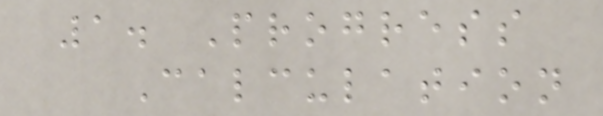1. Progress
Calculation
